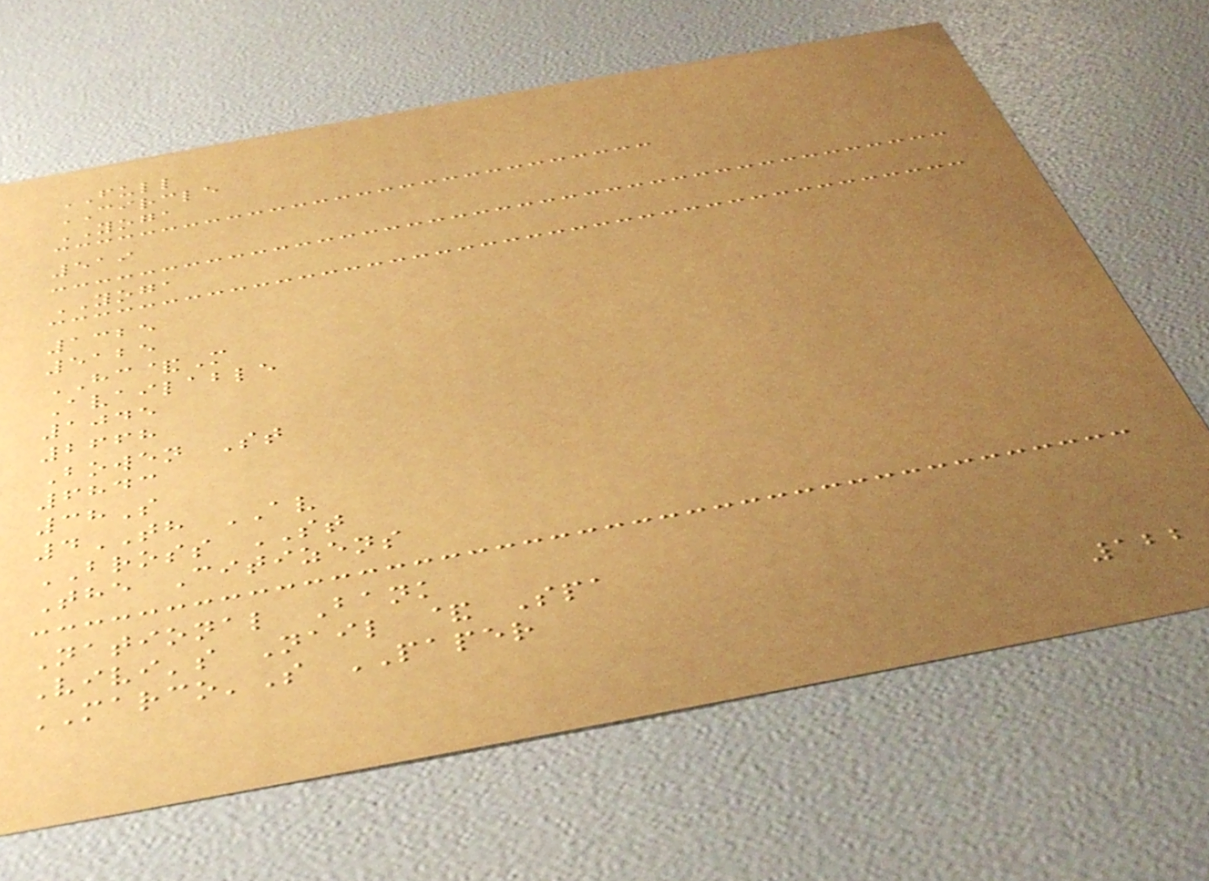FULL
CIRCLE
YOGA
519
YOGA
1325
5125
HC&M
Available
1045
2668
Bowen St
6843
38S
4TH AV
BROSS ST
The Citizens
National Bank
Vivi's Nail & Spa
MARCO'S PAPER
122
